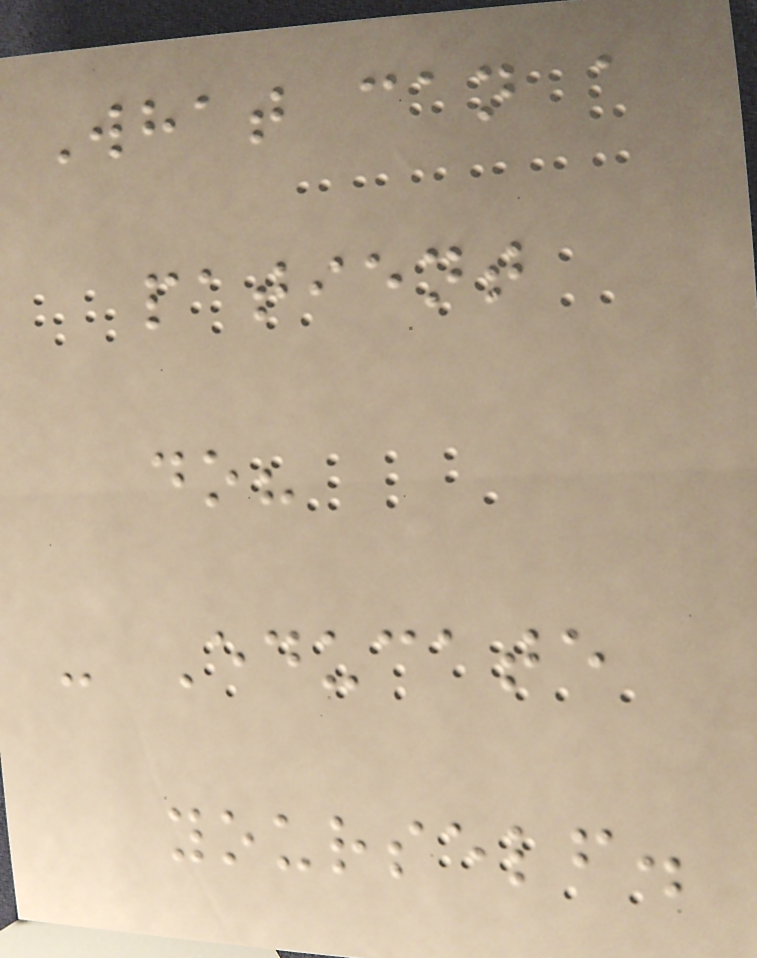What can a
patient
do?
- Educate
yourself.
